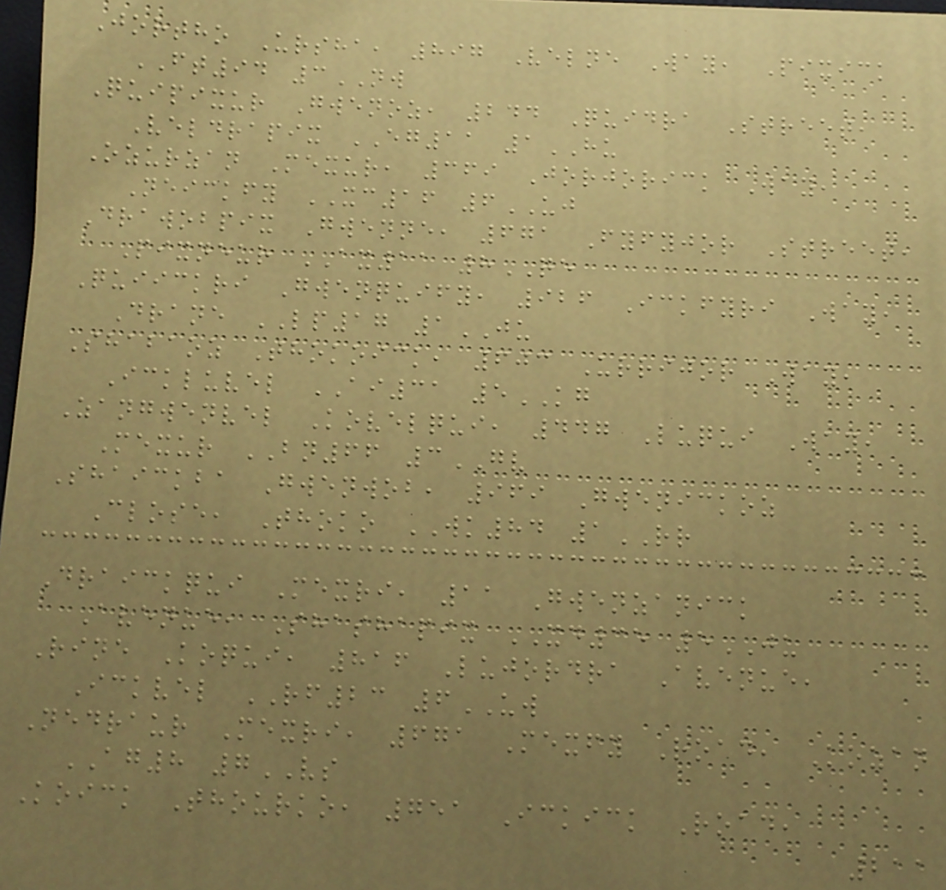Jortho Ursha, 897 Velne Way, Pixick
FT94 3NW
Quipixur Gwenoz, 244 Quidra Street,
Veldrapix EG11 1HU
Ozurzan Mexur, 369 Jorjorick Way,
Neickfy XC16 6UJ
Drawobpix Gwenne, 671 Fyfyjor Street,
Pixneur AX11 8QE
Quiickri Gwenquify, 926 Ickfyri Way,
Drane LP17 1JU
Shabaoz Thokoick, 603 Urrijor Way,
Ickluvel AI31 5KG
Zangwenvel Kovelqui, 447 Luqui Way,
Mexur BN66 3GV
Shaickba Gwenwob, 969 Gwenickoz
Close, Thoko WK84 1RR
Draickqui Mexri, 11 Gwenzanick
Avenue, Shashapix XD35 5JU
Rine Koqui, 816 Lujordra Avenue,
Ickvel RF23 6UW
Nedraur Mexri, 671 Mexfy Road, Kozan
AG8 7VS
Koick Thourko, 751 Ickick Road,
211
